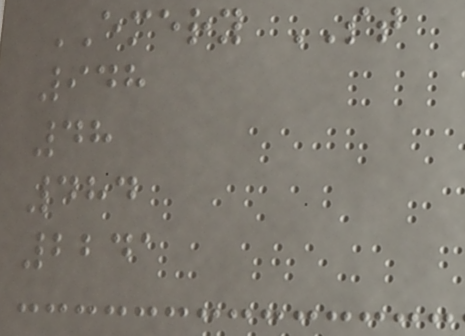EMERY ST
948
48
484
2241
